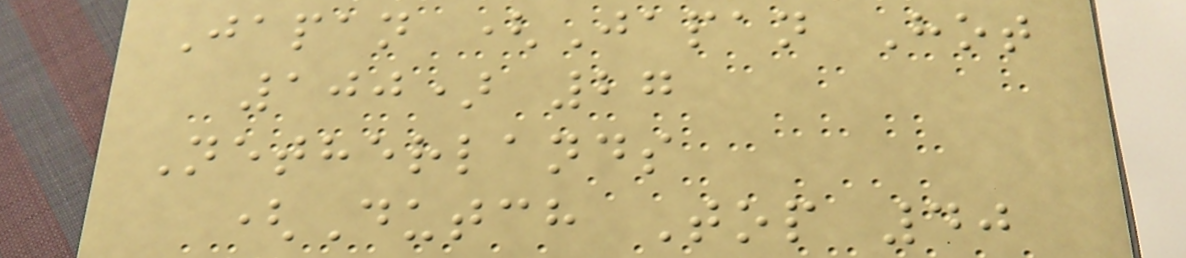Japan (Japan Hot
100) 27
Netherlands
(Dutch Top 40
